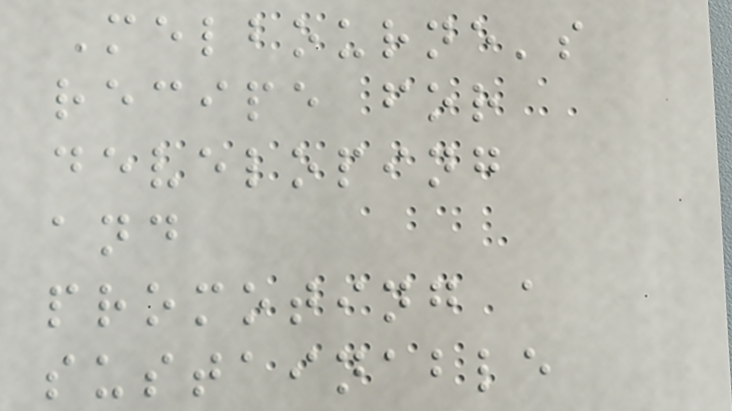Melbourne's
recipe for
developing
and
promoting a
sustainable
